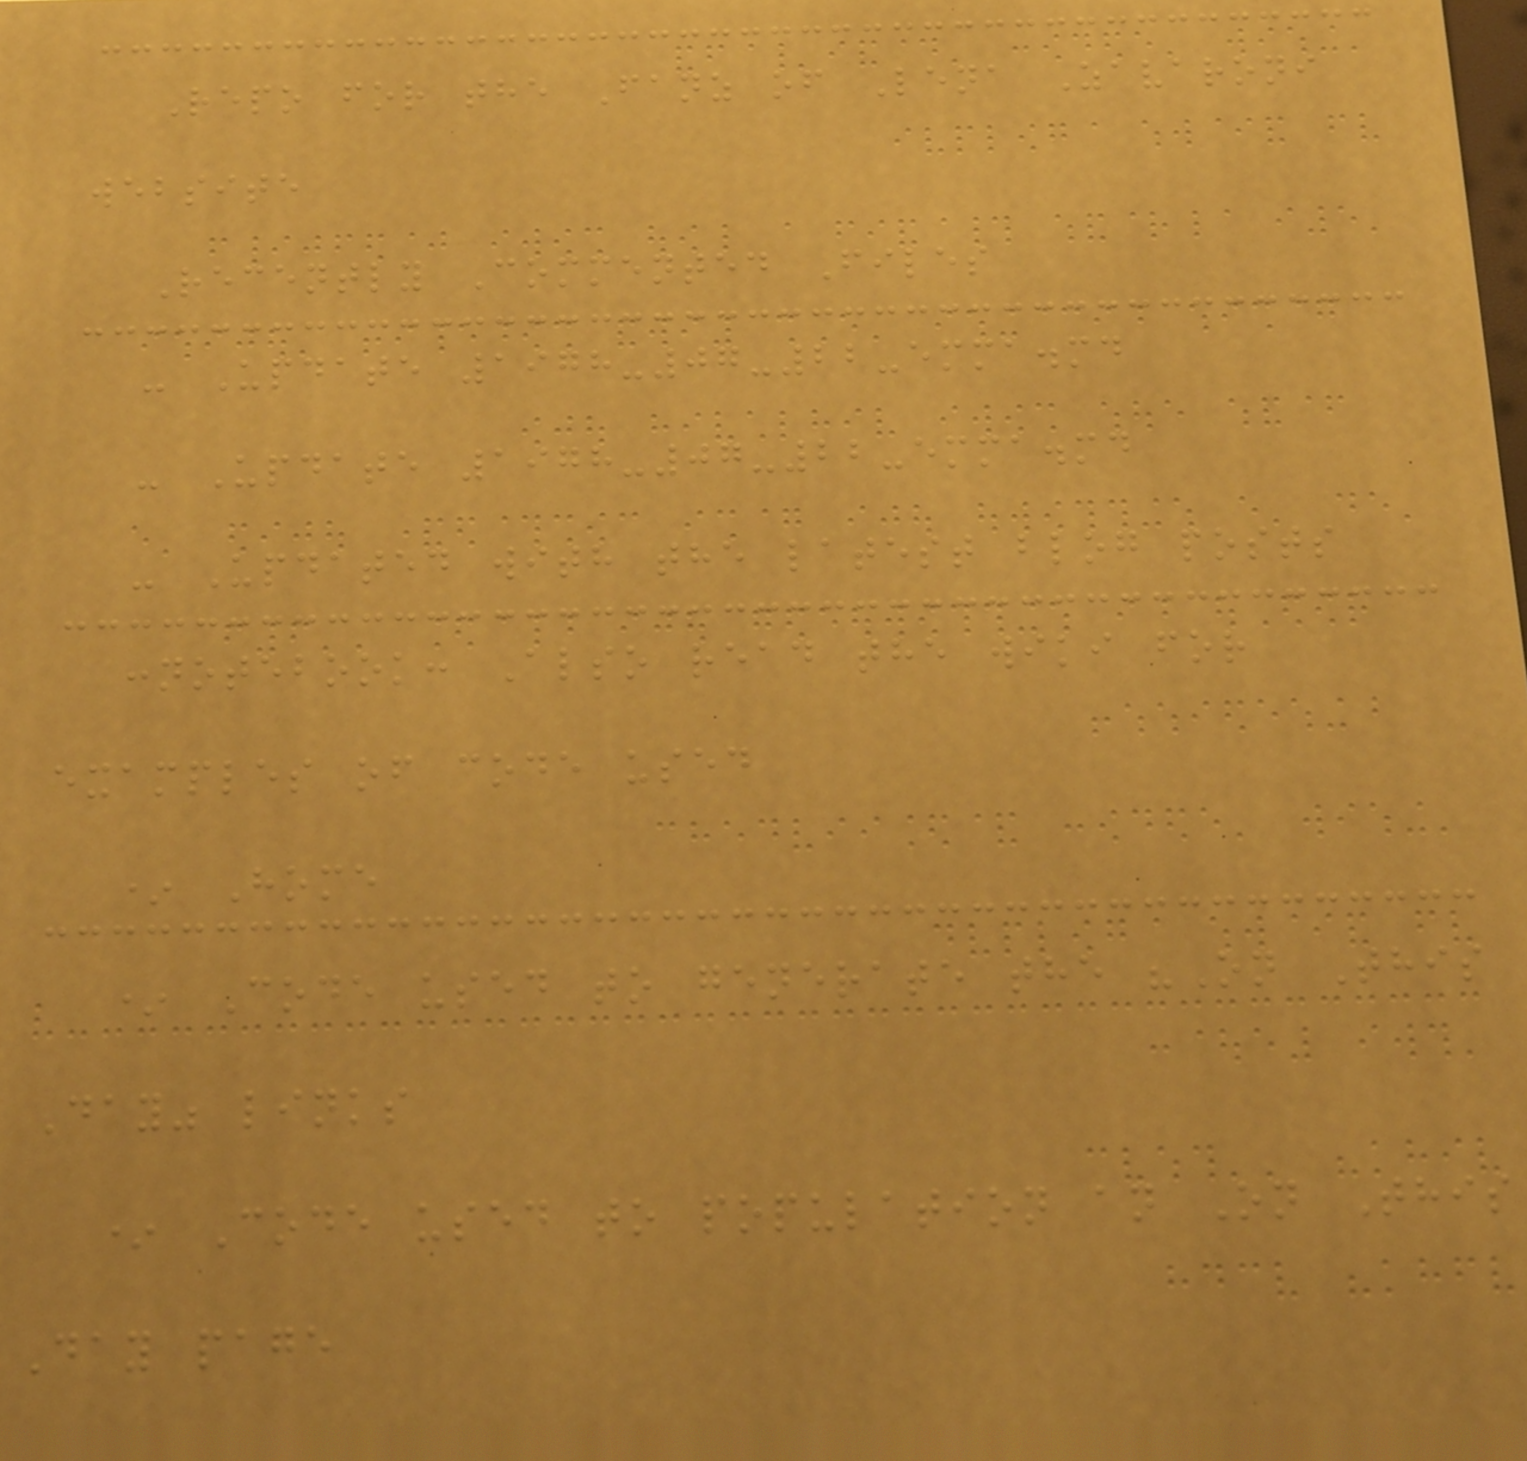Repo for the Fanz of Lena Zavaroni
website
Recently Commented Files
- Update 1978-07-22-emma.md
- Update 1978-07-22-emma.md
- Updated with the latest blog posts
:notebook: Also read the wiki for
examples of code used
* Home
* Code used to generate the "On This
Day" links
* Code used to population an On This
Day page
